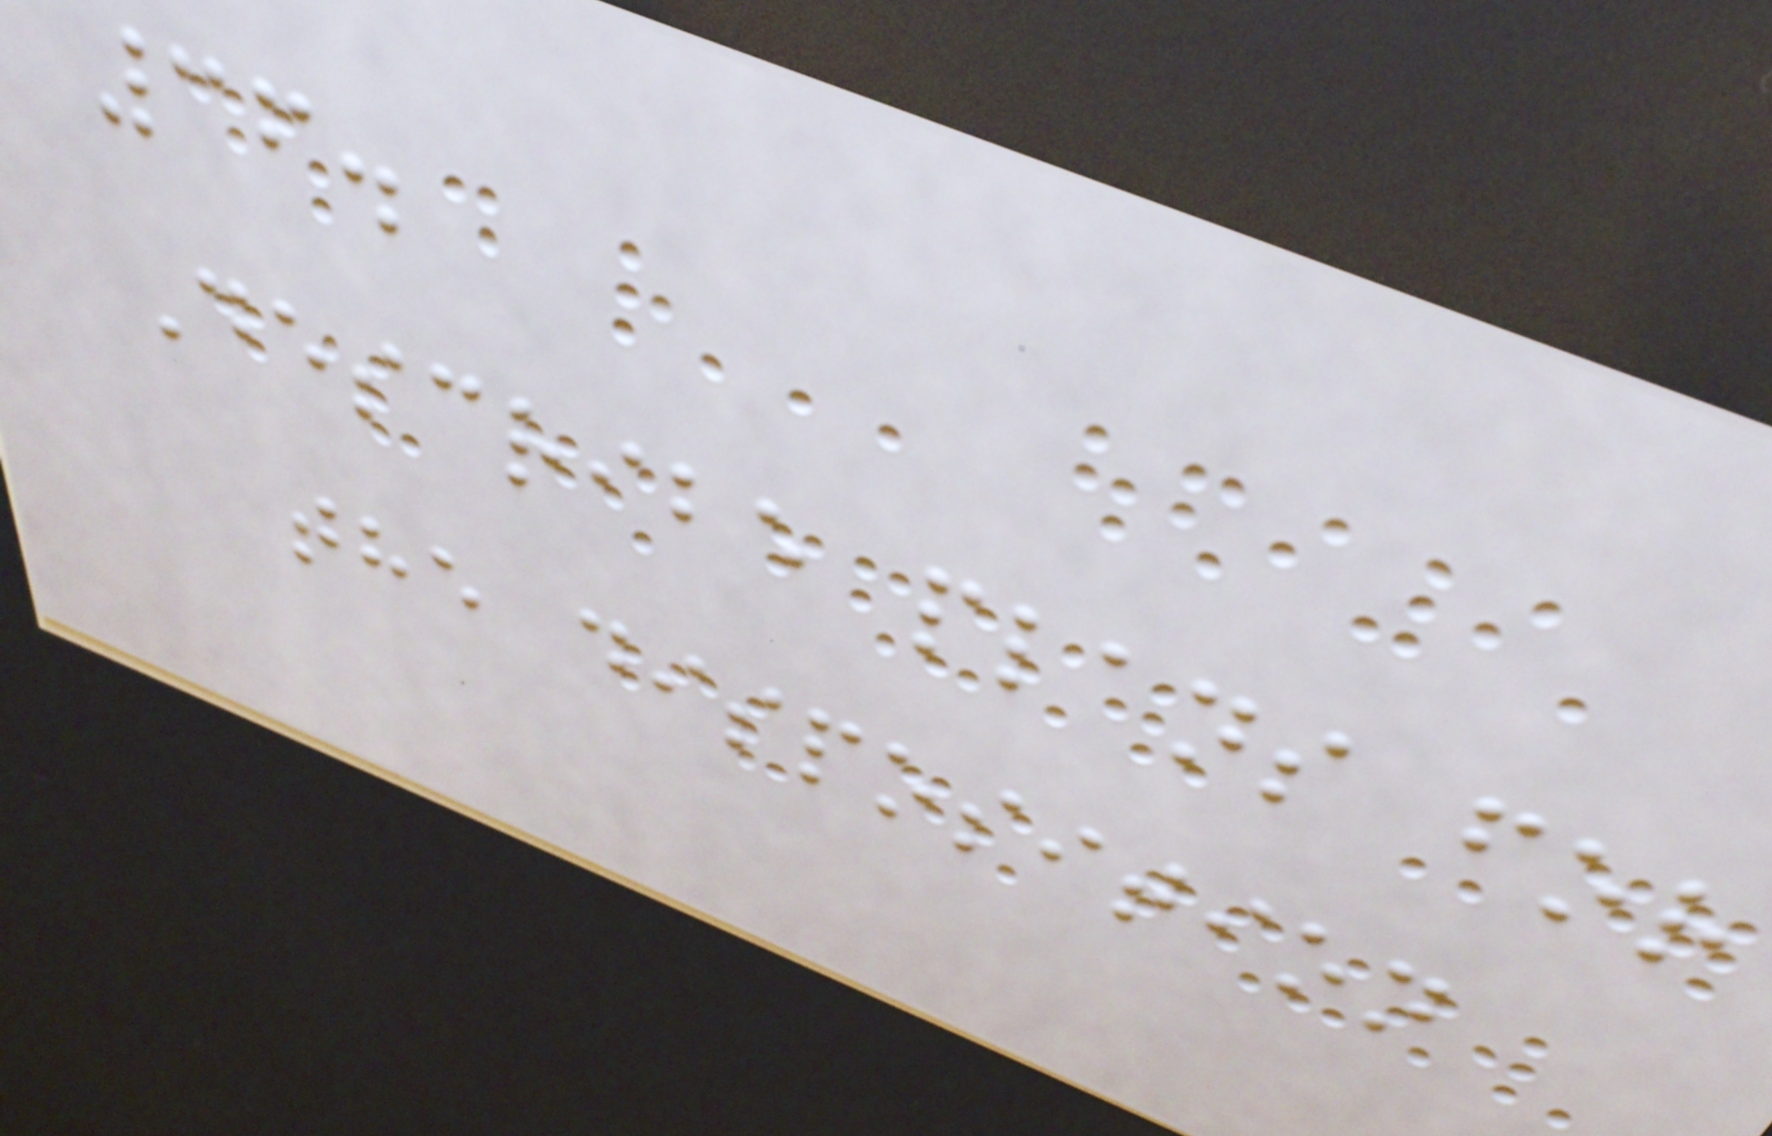36.
Describe plans for
the disposition
